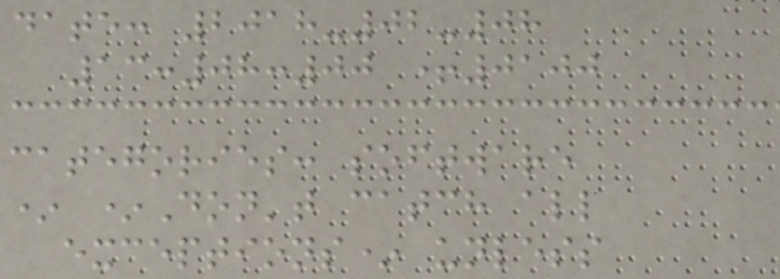date: 2018-02-08
13:08:00 +0100
categories: software
* *Don't catch all
exceptions* unless
